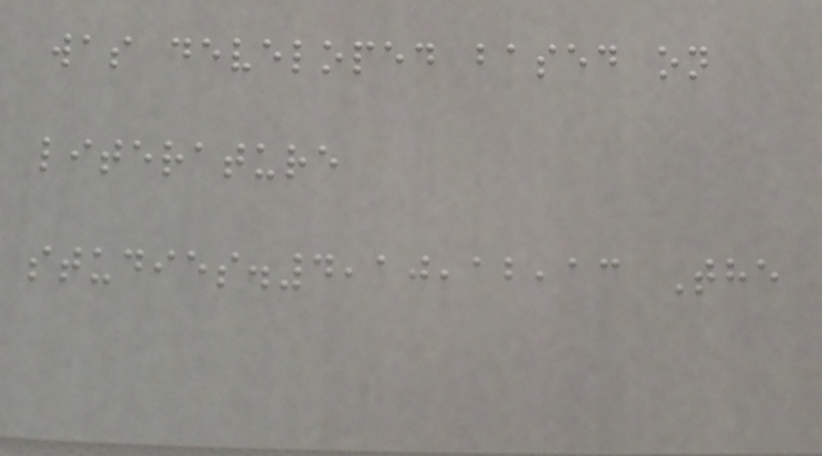was developed based on
literature
studies.4,10,12,13 The
